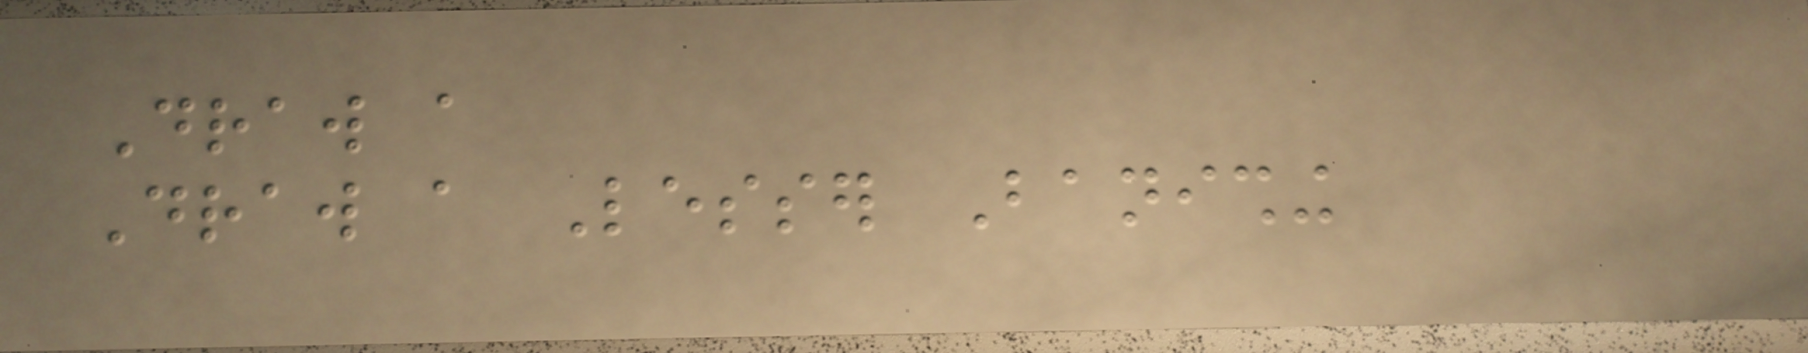Draw a
Draw a Lesser Banishing
